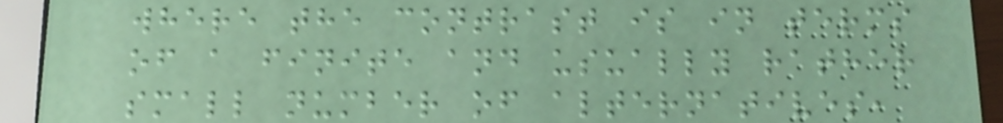where the contrast is in terms
of a finite and usually rather
small number of alternatives,
